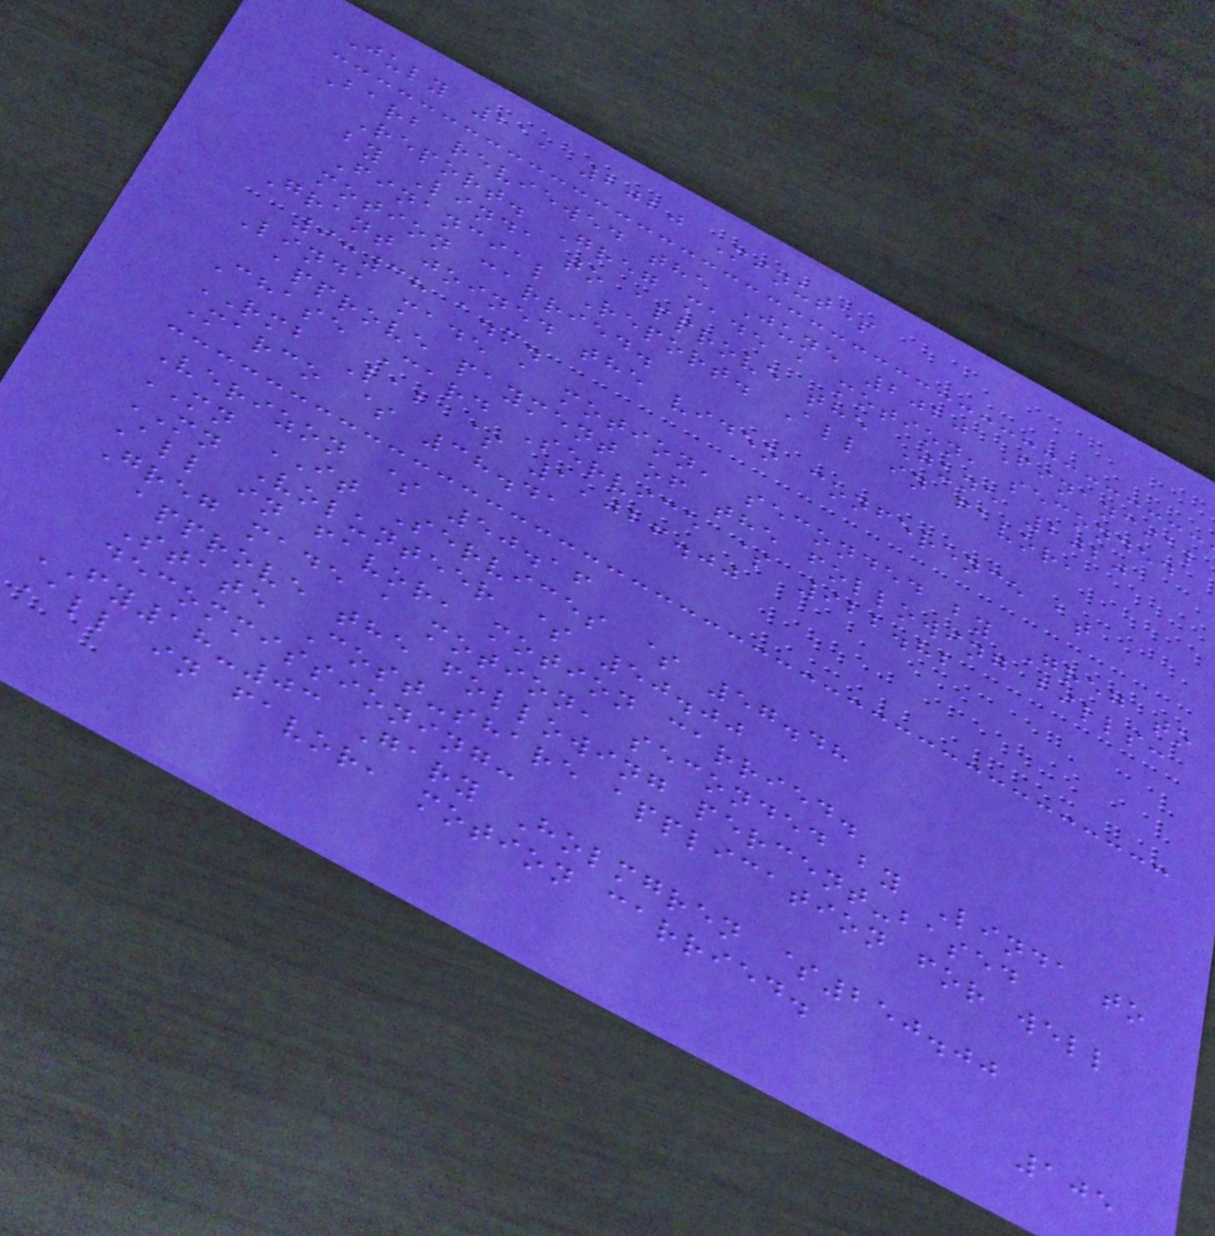July 21, 2020 Minutes
Barb reviewed the June 2020 Financial
Report. Greg made a motion, seconded
by Linda to approve the June 2020
Financial Report. All in favor,
motion carried.
Grant joined the video conference at
9:38 a.m.
Linda made a motion, seconded by Greg to
approve payment of the following bills:
Chase Card Service $ 922.82
RMB Lab $ 1,026.00
Marco $ 38.41
Verizon $ 50.16
MN IT Services $ 57.48
MN Volunteer $ 50.00
All in favor, motion carried.
Greg made a motion, seconded by Linda to
approve the following percent-based
State Cost-share application for well
decommissioning:
FY18-03 Gary Holmgren $250.00
All in favor, motion carried.
105
